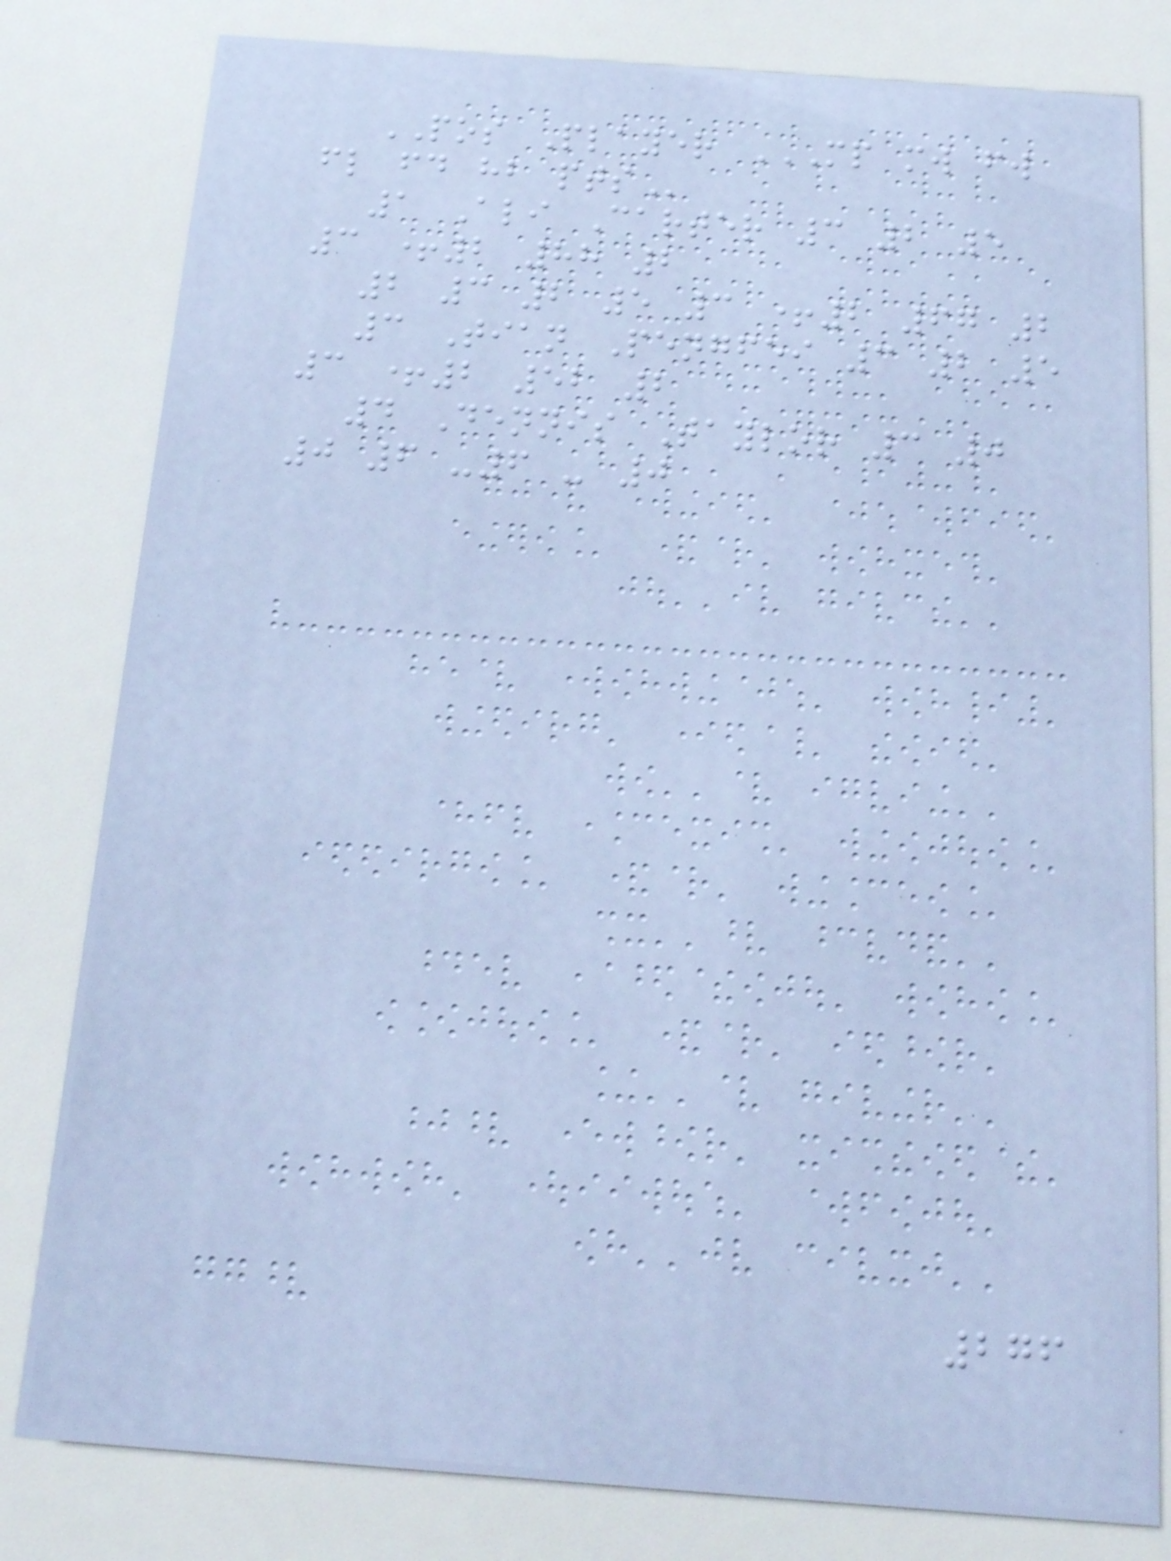POS Player MP MW FW
FL FD HB PTS
1 Ali Carter 3 2 5
3 +2 88 2
2 3 2 5 3 +2 67 2
3 Tian Pengfei 3 2 5
3 +2 52 2
4 Dennis Taylor 3 0
0 6 -6 - 0
276
